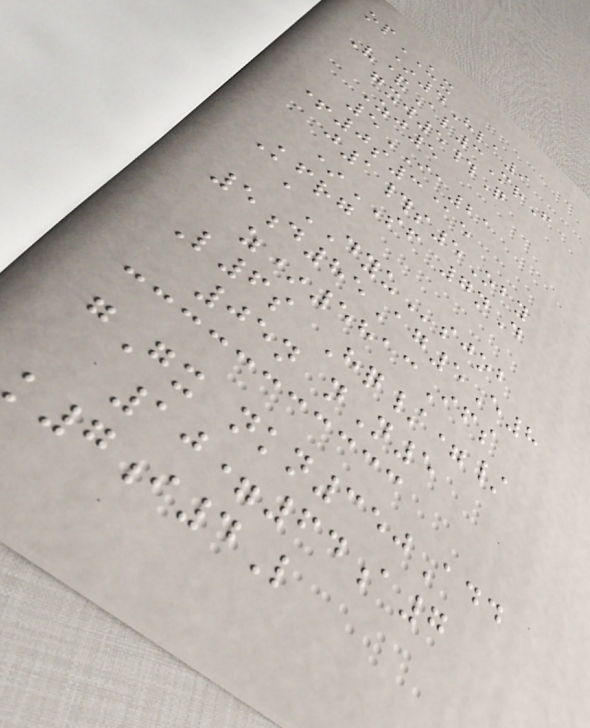opUX
*4Hla9
V&Al3MrF
gxw5#Q
Zj5
5IA21
+0s3@e
j1#s5Oby
*SF 7nD
Kfrg
aDYUsjob
5d85Ag5E8
z*5813Ifs
L6s Hq/=/
05n nN5
gGx nkn350Add
10=64a7
k7i4L
